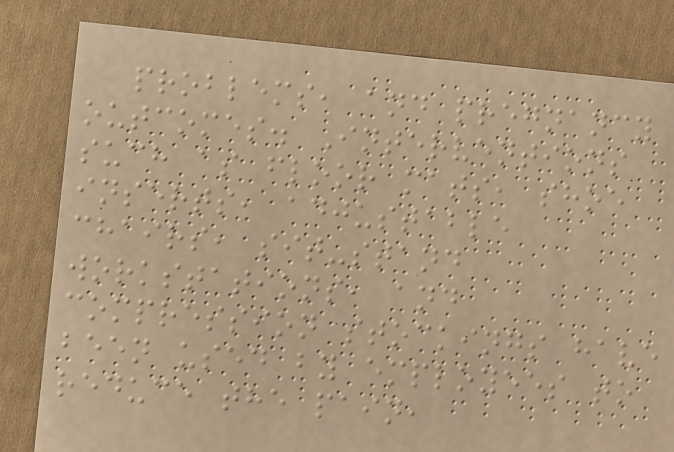problems, and pregnancy
outcomes. Interventions
such as floor mats, shoe
inserts, adjustable
chairs, sit-stand
workstations, and
compression stockings have
been used by employees to
reduce the pain,
